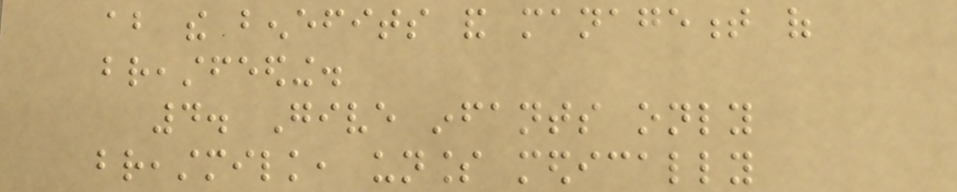about the benefits and management of
breastfeeding.
4. Give infants only
breastmilk, unless medically
